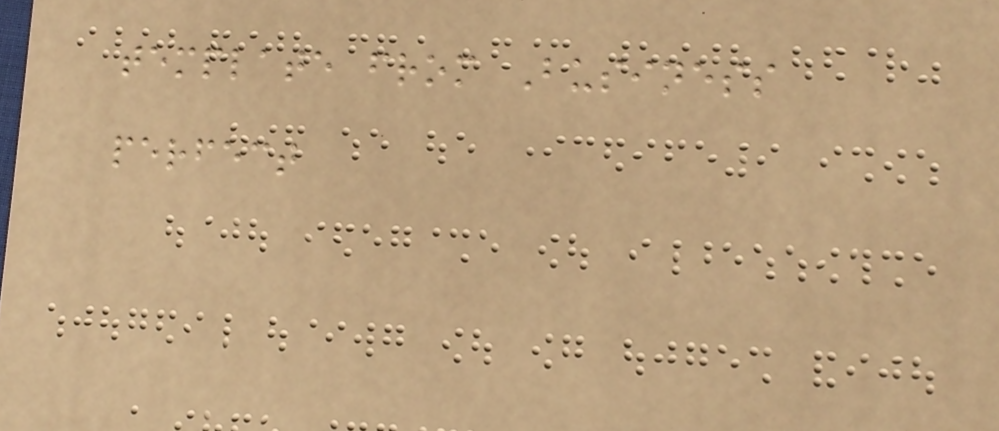template from Business
perfect
